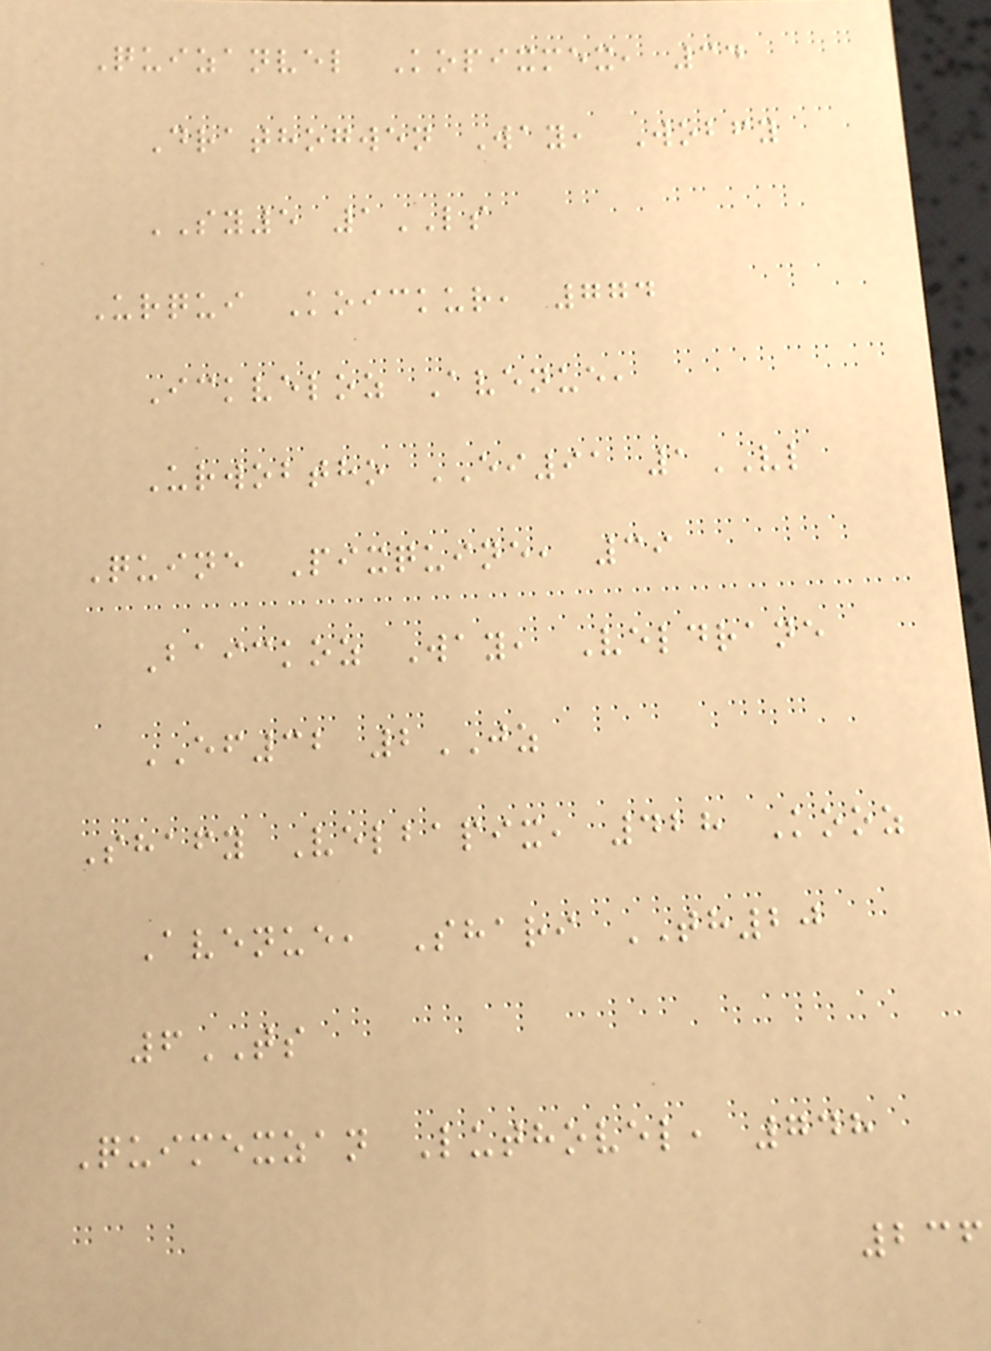Quizanvel Kopixmex, 34
Drathogwen Way, Wobfy
SY5 1LS
Urqui Koickur, 774
Ickveloz Avenue,
Urwobtho EI91 1VL
Quine Pixquine, 39
Baickoz Way, Veldrane
EF32 2JZ
Shafy Velbapix, 428 Kooz
Avenue, Shari TH20
6TS
Quimexzan Luthovel, 748
236
